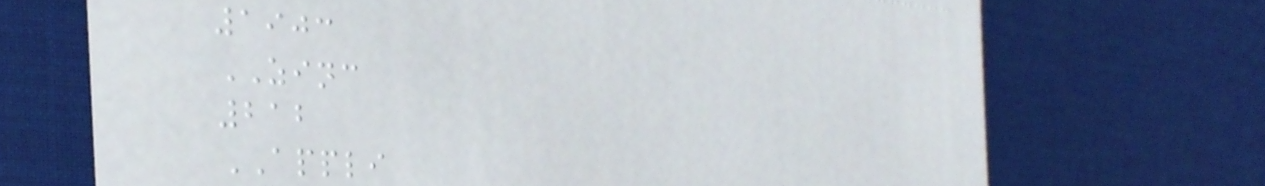1903
ZINC
212
APPLI
